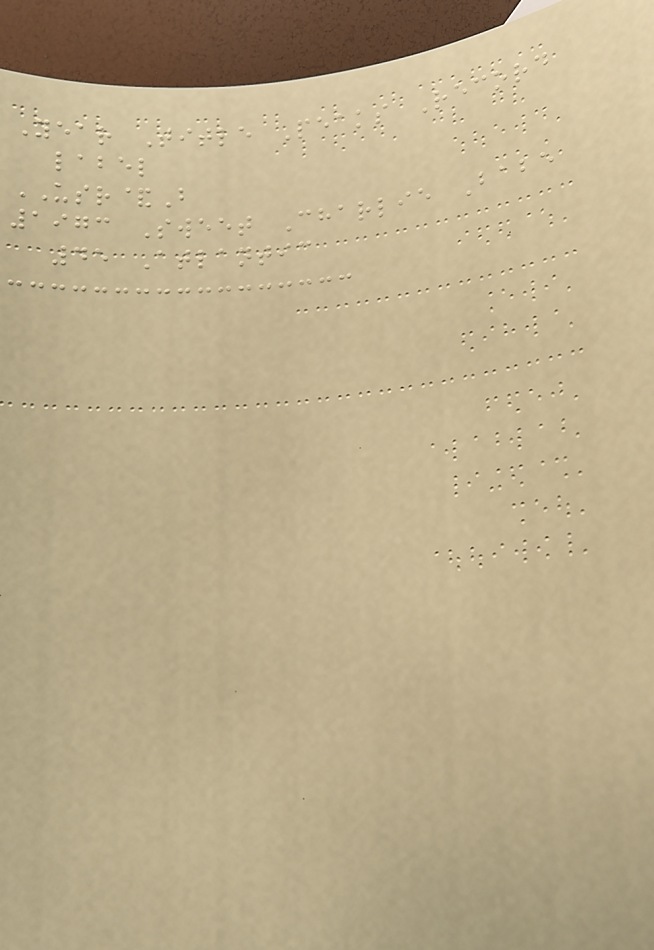Year Title Peaks Record
label
USR&B
1973 Sweet Charlie Babe
45 Atlantic
